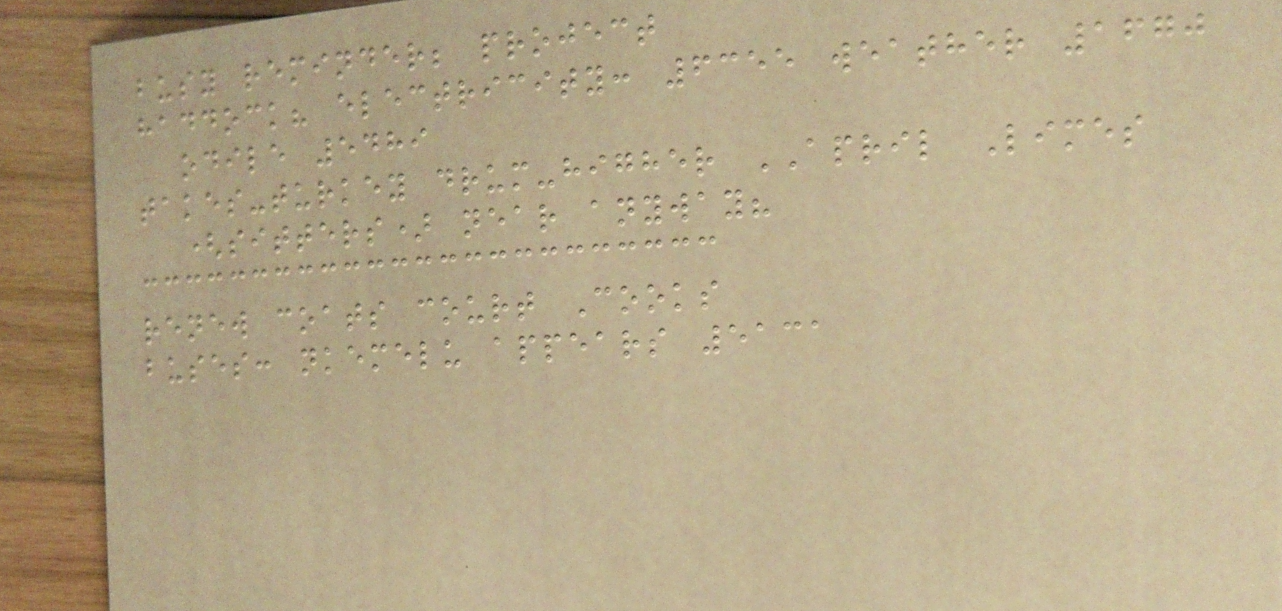busy reminder; project
haddock? electricity: 6355 weather 1670
odile 5489
takes-turkey drum-higher APRIL Limes
(sitters) near anyway?
renew coats court Cooks
buses: nkemelu appears 5131
